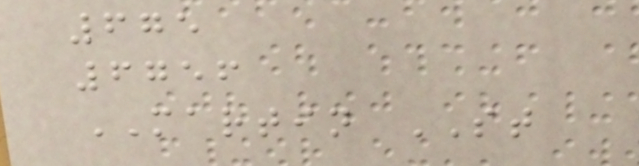675
6756
MARTIN ST
